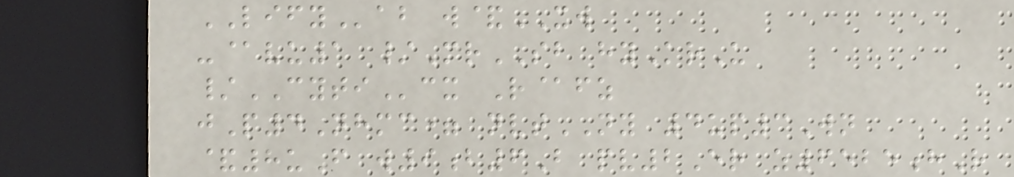LIFYab w&XW
-@vu1 /MrSB hyKrU
/CYTIcx R@fz
jP4Nhmc= nvtNY 4up3Wn
&8uF w9b6B pv2Er z6525hR
